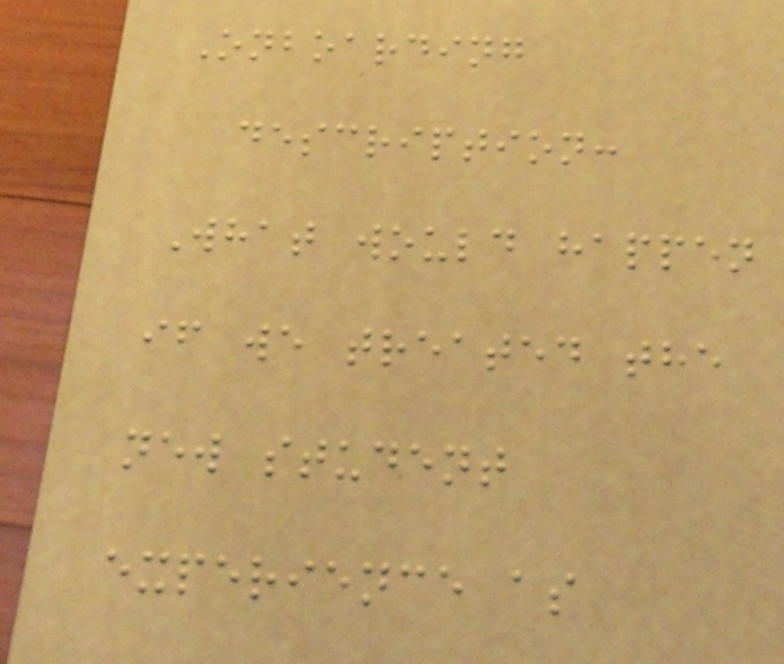Onboarding
description:
What would happen
if we treated the
new student
experience as
